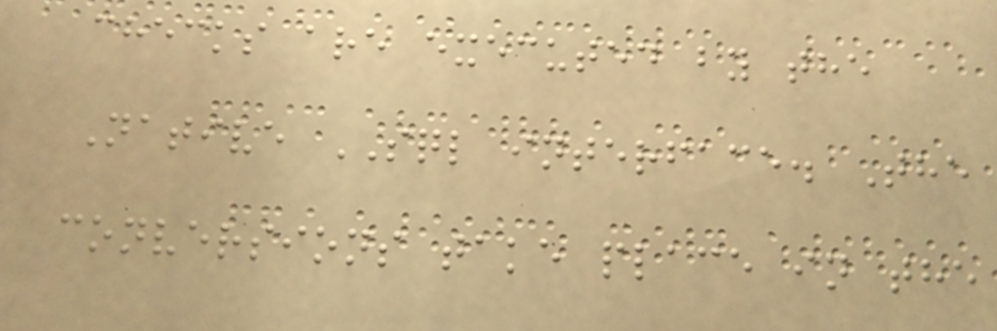checks are executed by the
Native SQL interface. The
conversions take place in the
